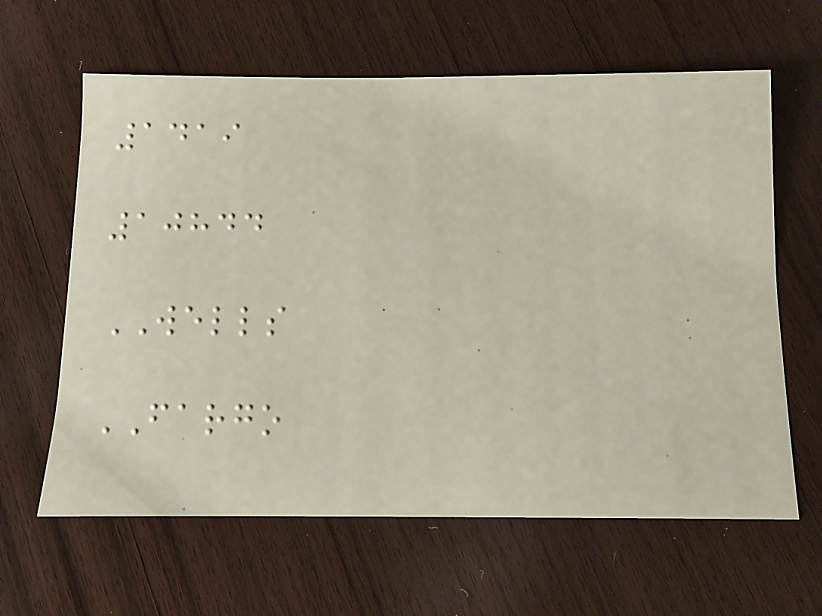1419
10844
WELLS
FARGO
